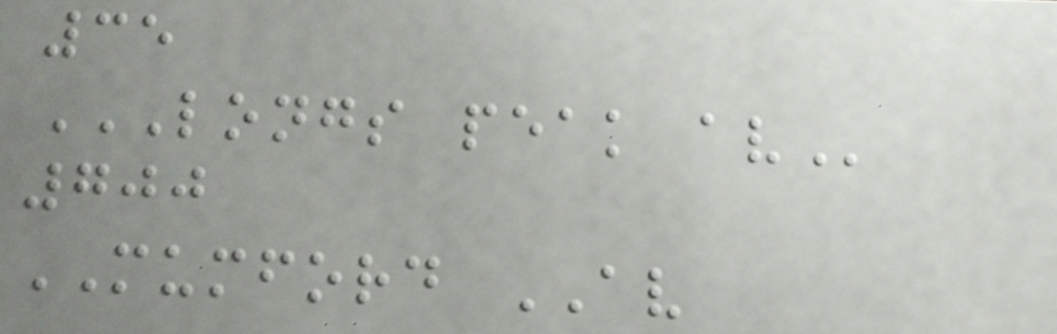35
LONGS PEAK AV
700
MUMFORD AV
